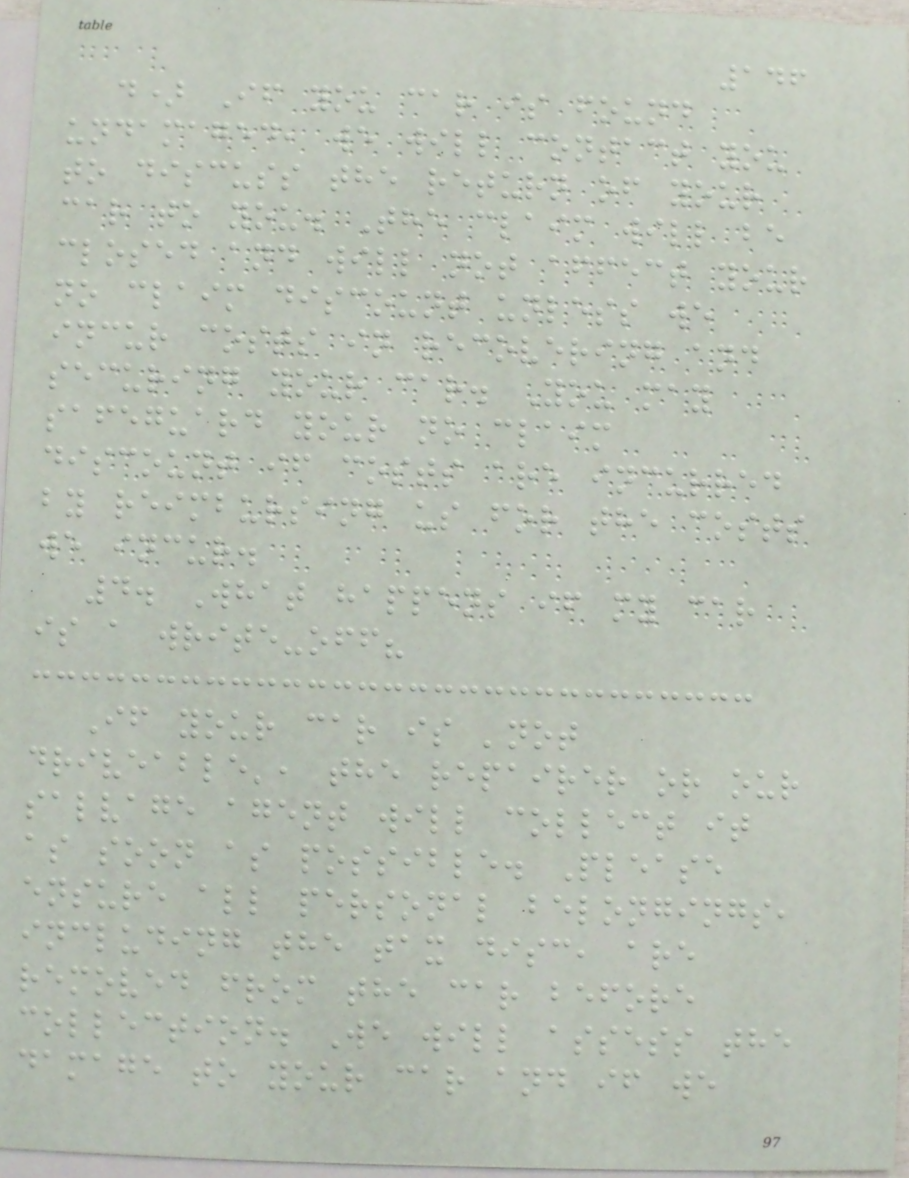146
d) If you car is found
undamaged, we will contact you
to discuss the return of your
car to you. The claim will be
closed and will not affect your
no claim discount unless we
incur costs in recovering and
securing your car. You may
safeguard your no claim
discount if costs are incurred
by reimbursing us for the costs
we incur.
4. What happens if my car
is a write-off?
If your car is 'not
driveable', the repairer or our
salvage agent will collect it
as soon as possible. Please
ensure all personal belongings,
including the tax disc, are
removed from the car before
collection. We will assess the
damage to your car and if we
